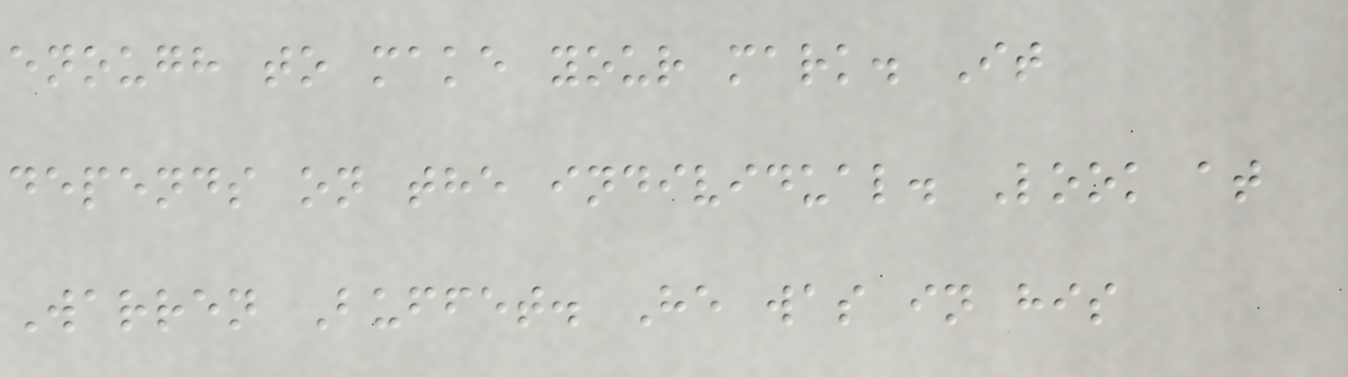enough to make your mark. It
depends on the individual. Look at
Warren Buffet. He was in his
